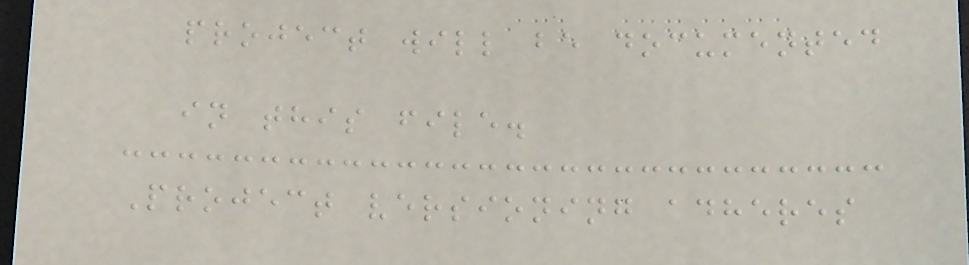project will be documented
in this file.
Project versioning adheres
